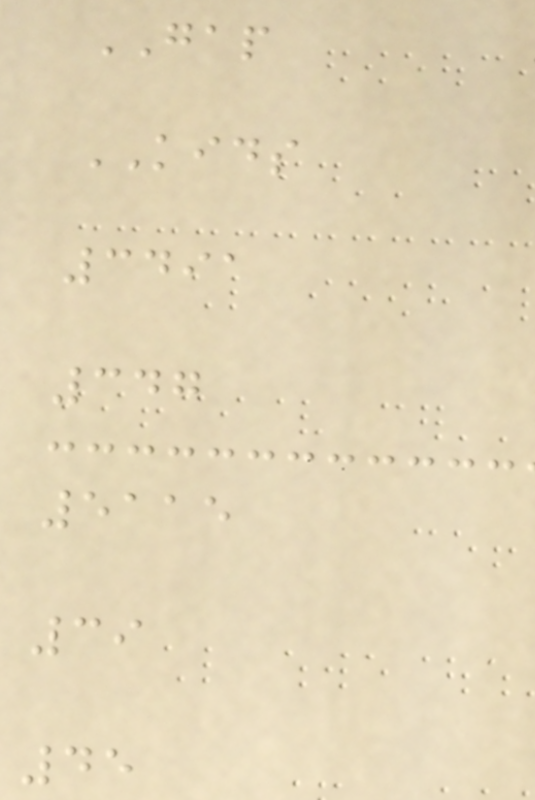GAP
KIDS
3491
347
5115
39
45
